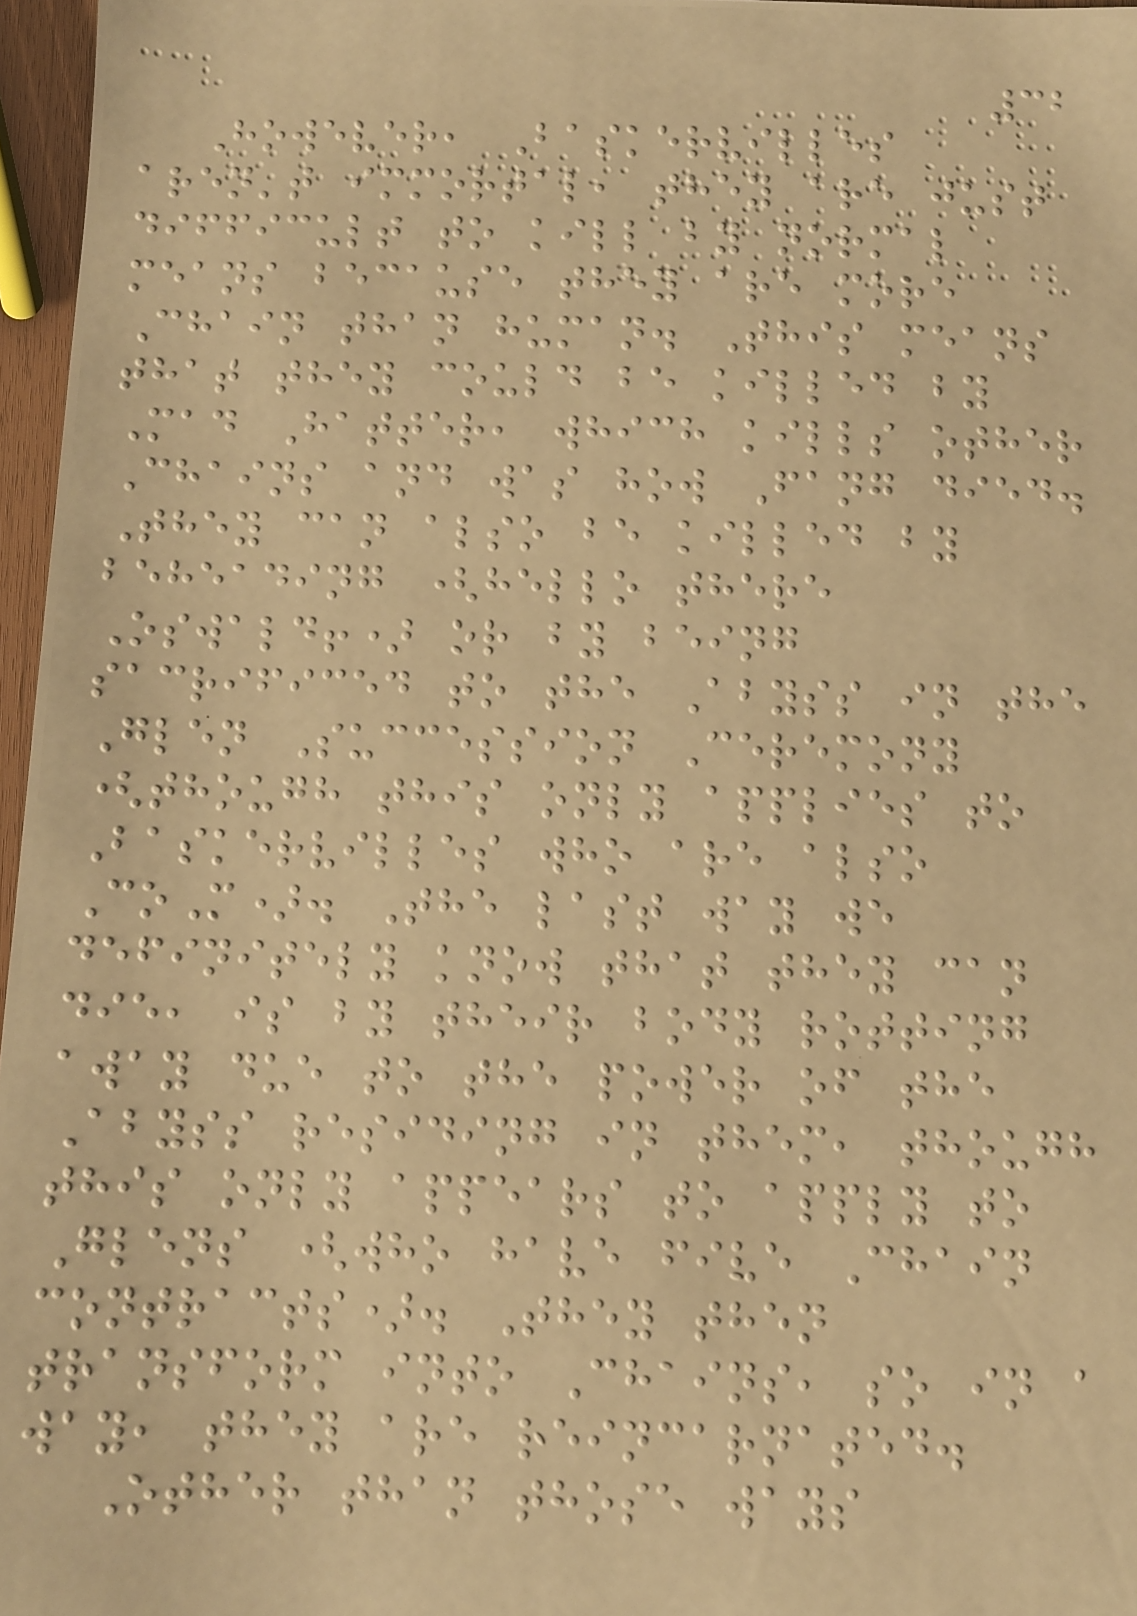32
However, Baskervilles
aren't immortal, they are just
difficult to kill by normal
means because they are more
Chain than human. This means
that they could be killed by
Mad Hatter, which kills other
Chains and was how Fang died.
They can also be killed by
beheading (hello there
Oswald!) or by being
sacrificed to the Abyss in the
Glen Succession Ceremony
(though this only applies to
Baskervilles who are also
CoM). The last way we
definitely know that they can
die, is by their body rotting
away due to the power of the
Abyss residing in them, though
this only appears to apply to
Glens (who have five Chain
contracts). They then
transform into Chains, so in a
way, they are reincarnated.
Other than those ways
